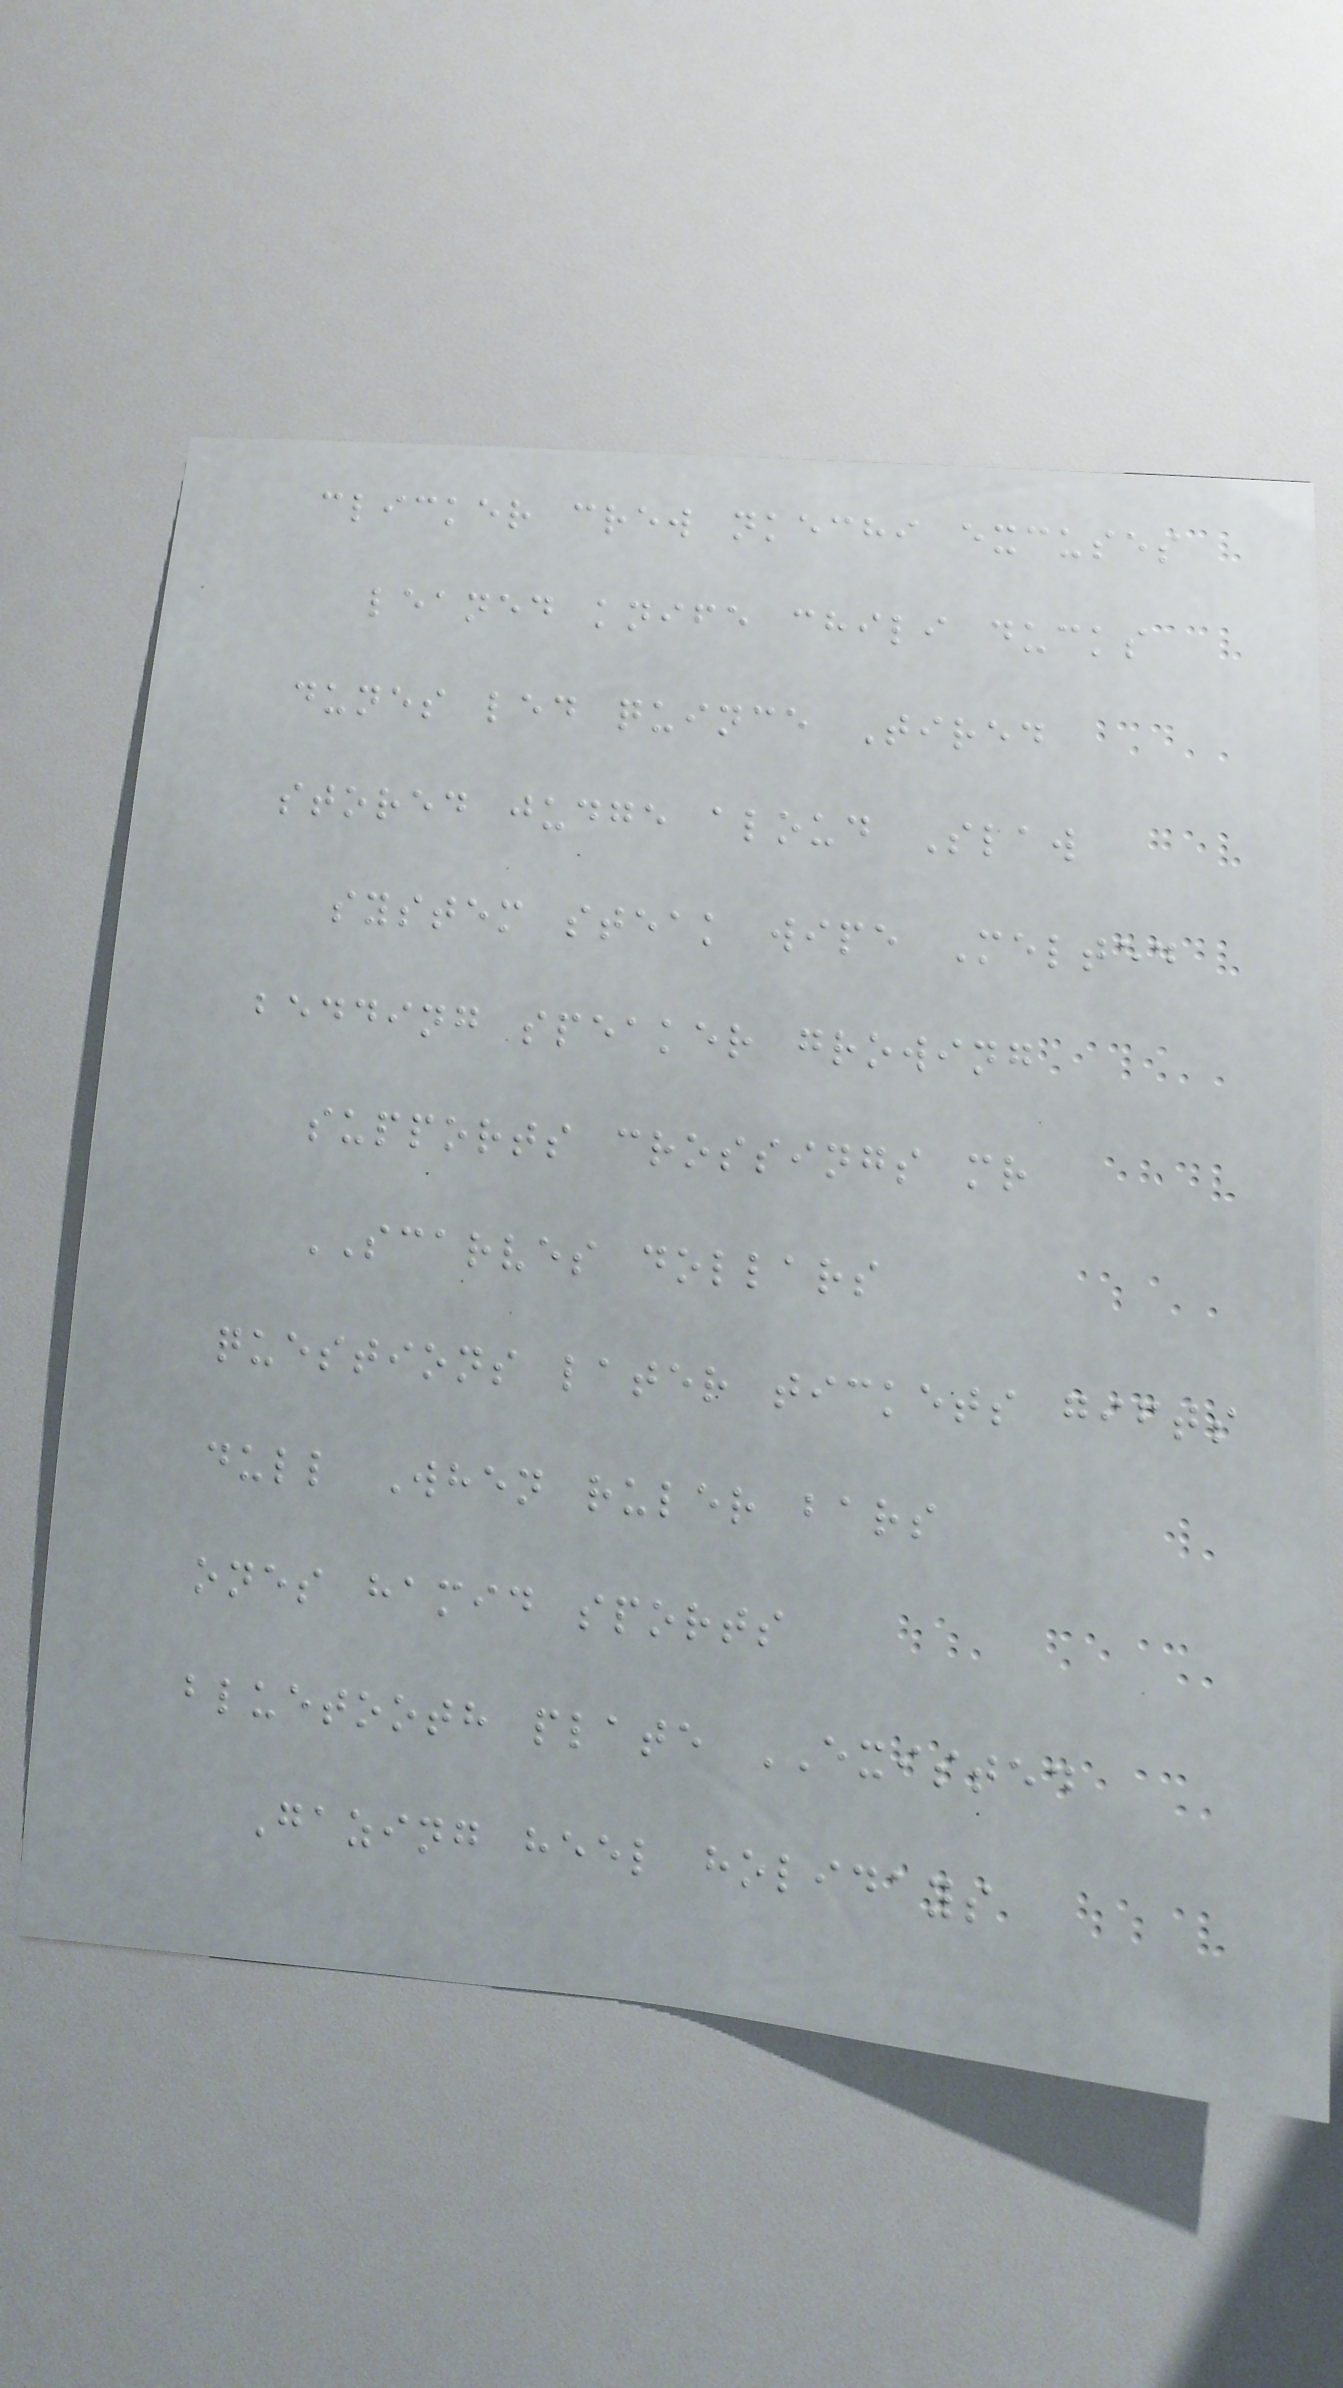clicker crew nkechi excuses
leaned knife chili ducks
dunes led quince Tired
stored judge aloud Slaw
system steak wipe Melted
bedding speaker growing
supports crossings mr
SCARVES dollars
questions later tickets gifts
dull When ruler bars
ones hamid sports
bluetooth plate EXISTED
Gazing heel holidays
